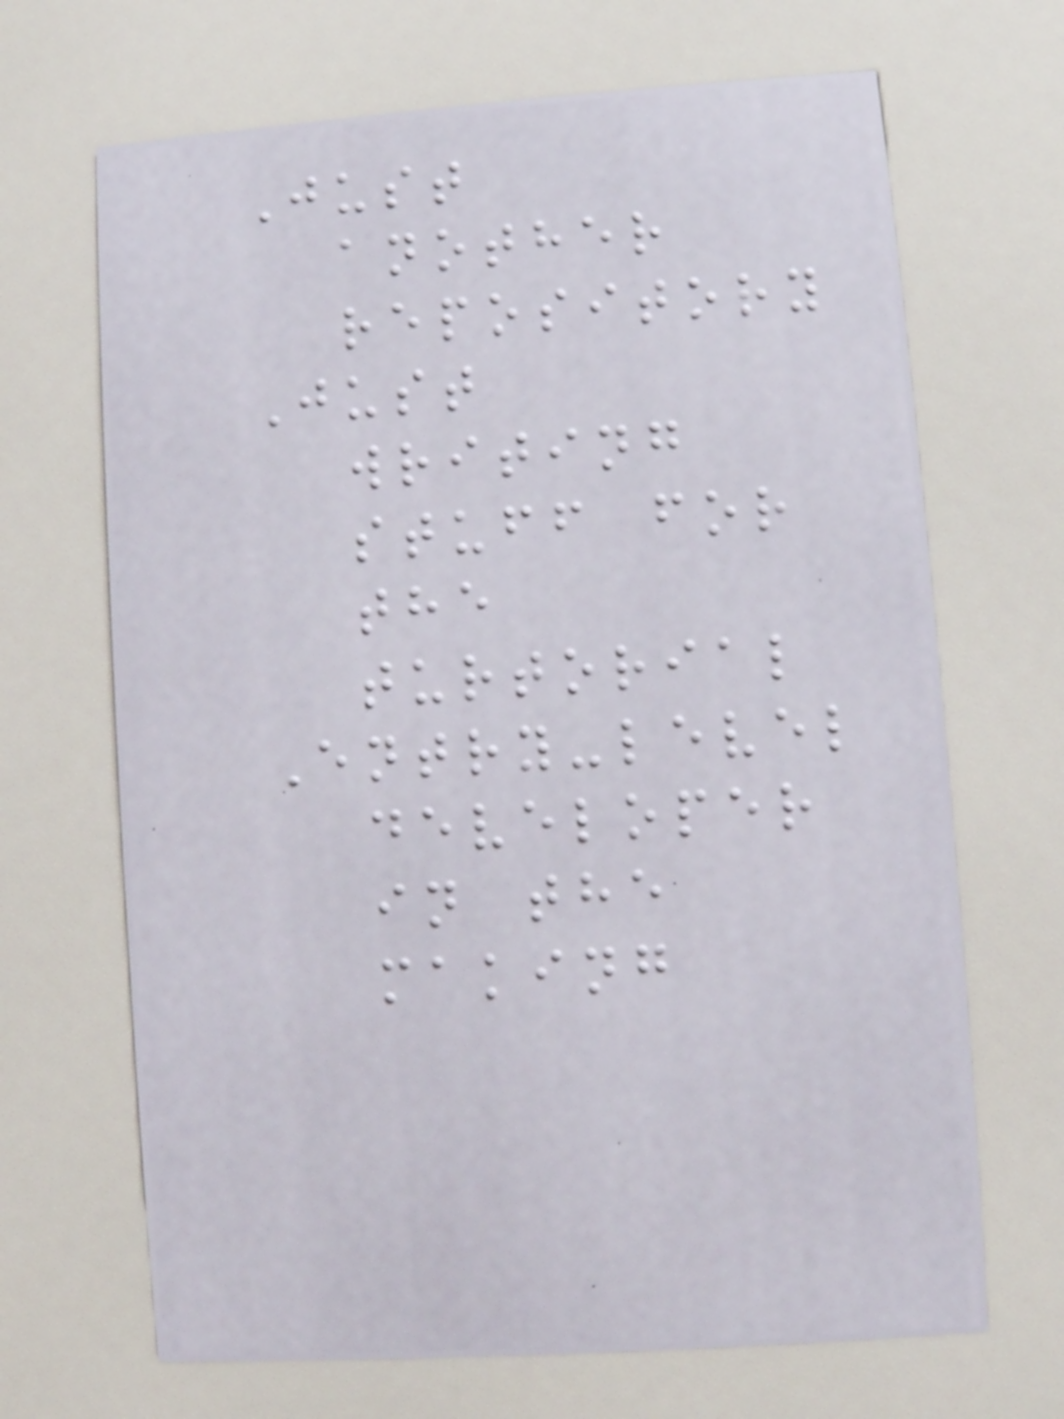Just
another
repository
Just
writing
stuff for
the
turtorial
Entry-level
developer
in the
making
